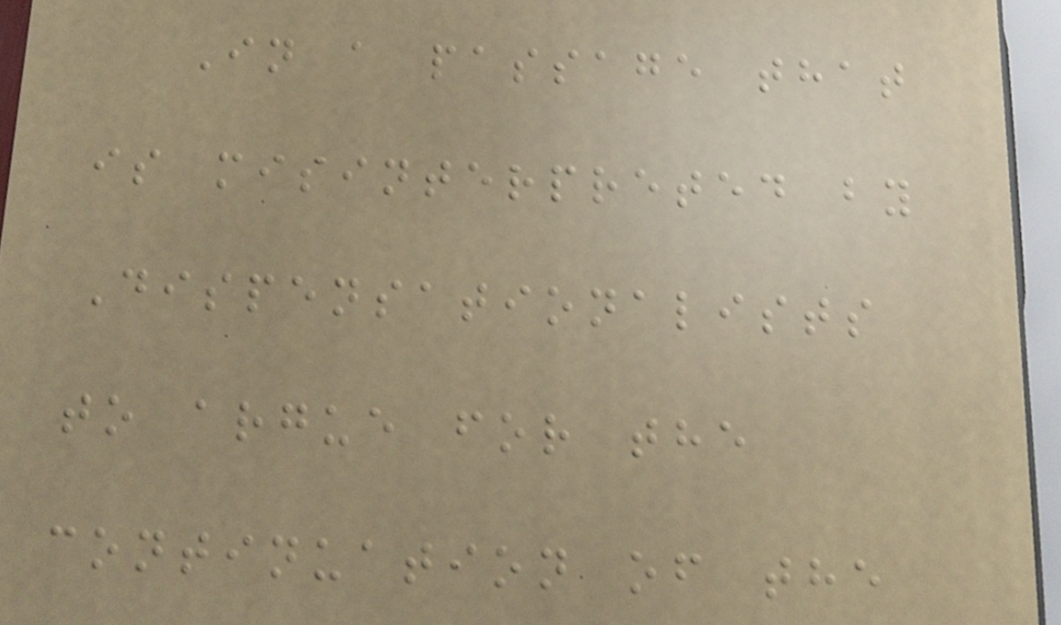In a passage that
is misinterpreted by
Dispensationalists
to argue for the
continuation of the
